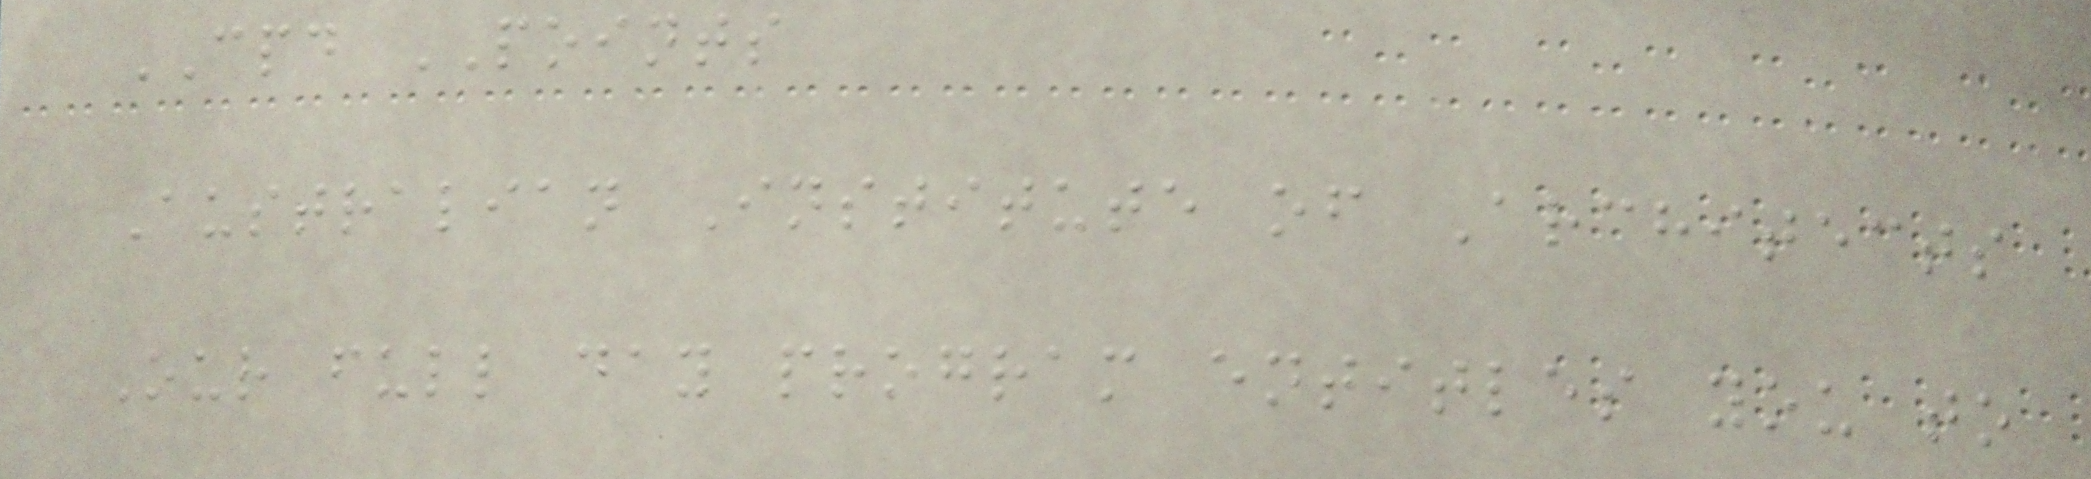CPD POINTS
Australian Institute of Architects
Our full day program entitles you to
